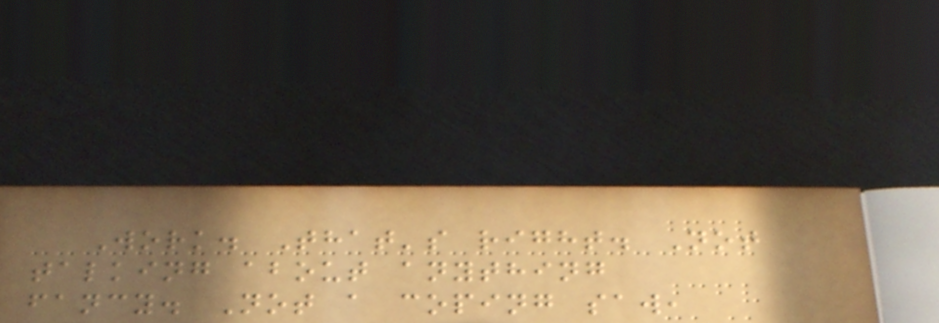Work. That's right. Not
talking about anything
fancy. Not a coping saw,
